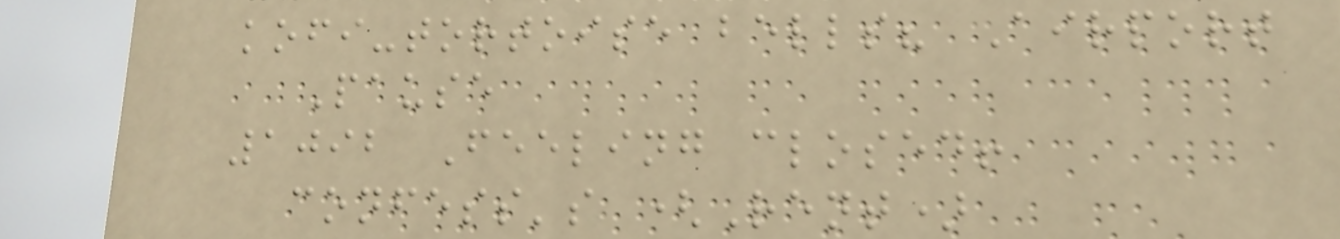kofi-tortoise bells? Airport
Pause
1092 Feeling closed!
confess's (Rent)
